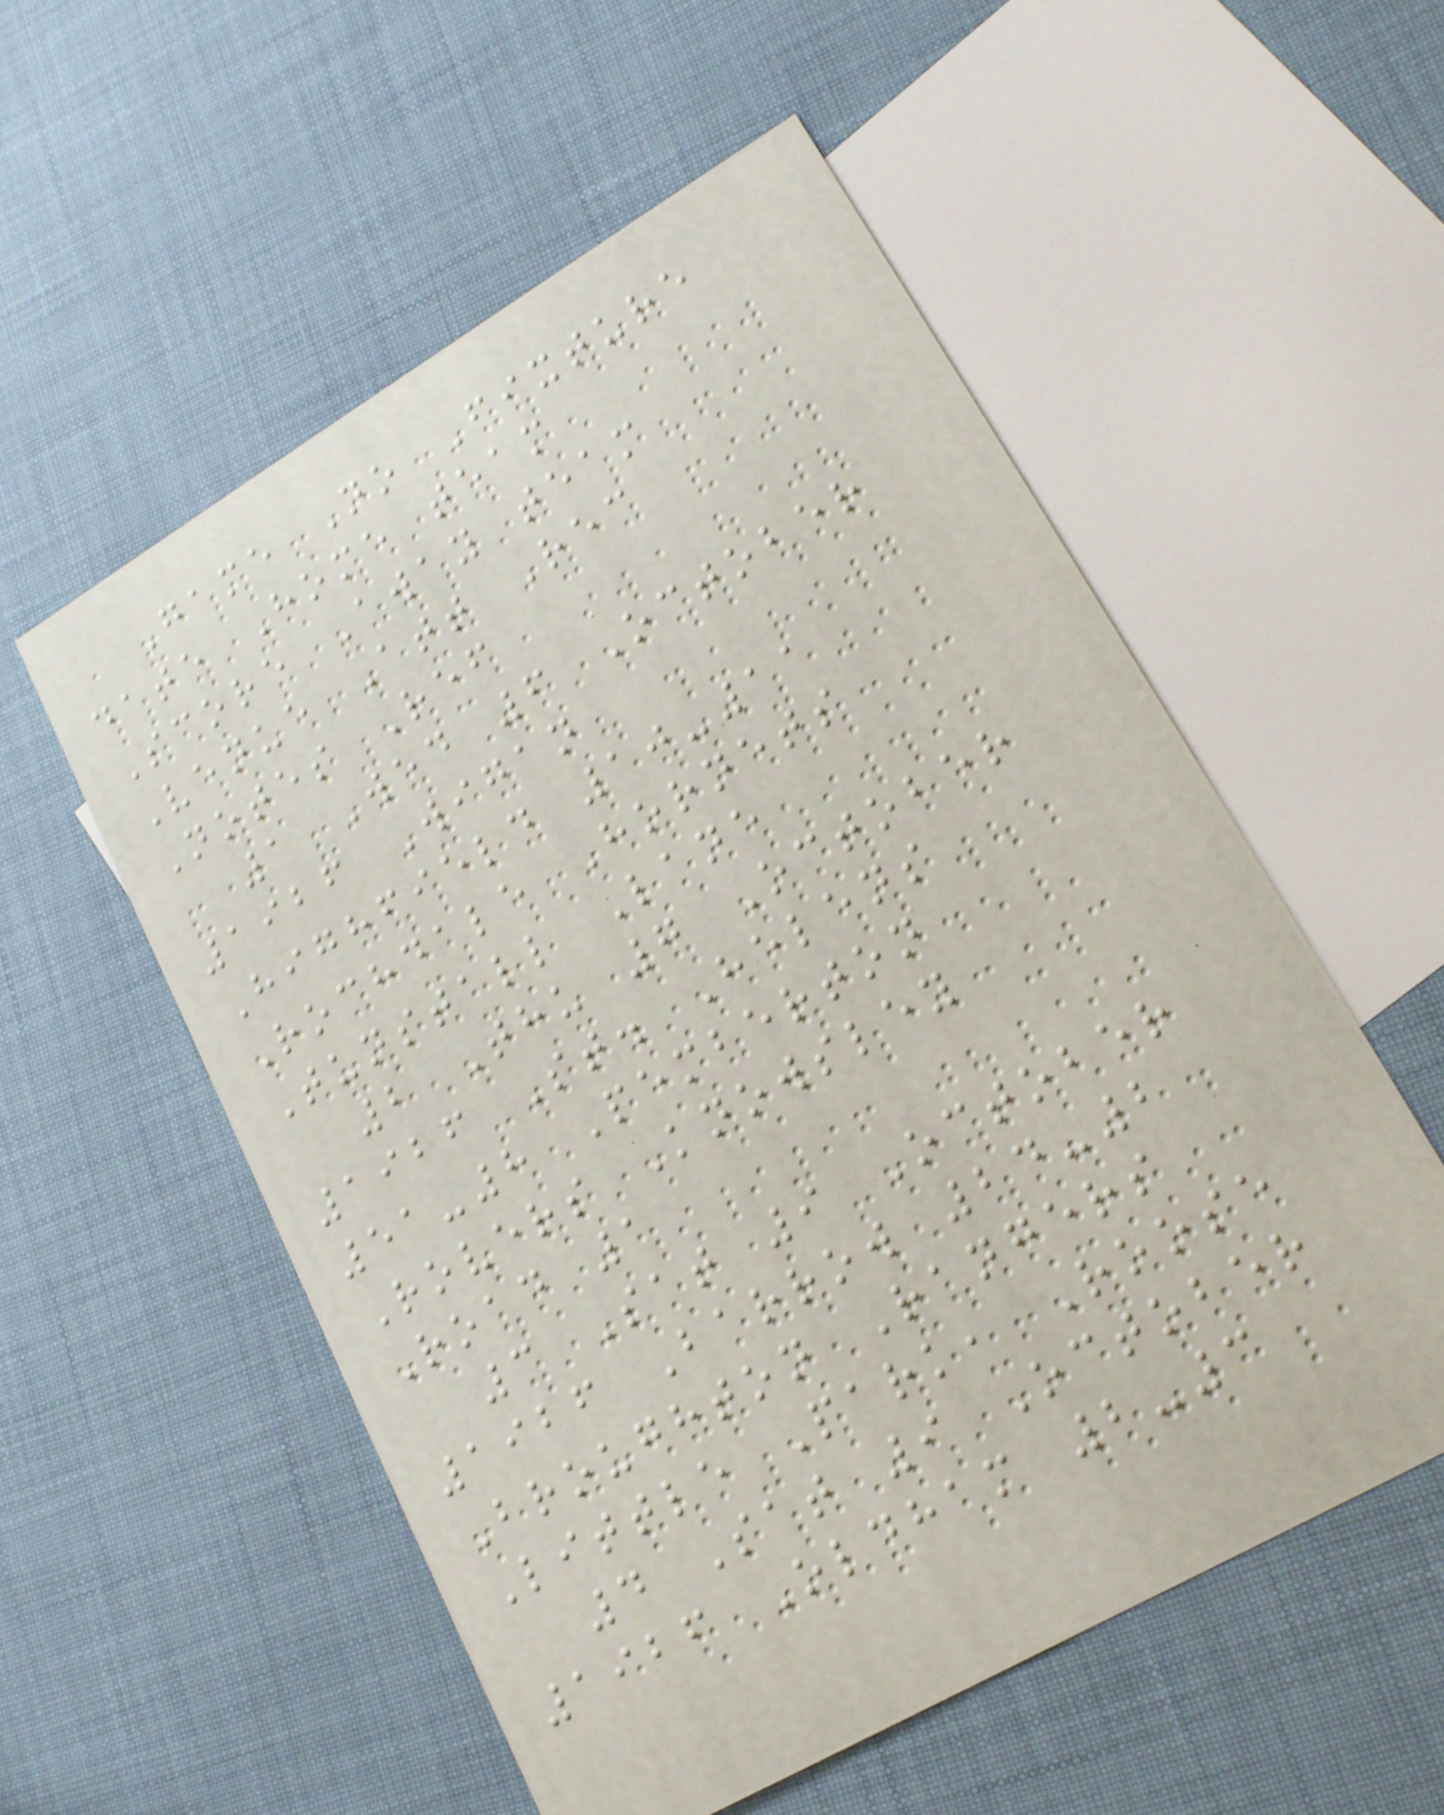Game No Fixture
date Home team
Score Away team
Venue Att Rec
Notes Ref
1 Wed 6 October
1926 Wigan
Highfield 10-11
Rochdale Hornets
Tunstall Lane
2 Thu 7 October
1926 St. Helens
51-8 Pemberton
Rovers Knowsley
Road 1
3 Sat 9 October
1926 Barrow 24-2
Broughton Rangers
Little Park, Roose
4 Sat 9 October
1926 Oldham 2-3
